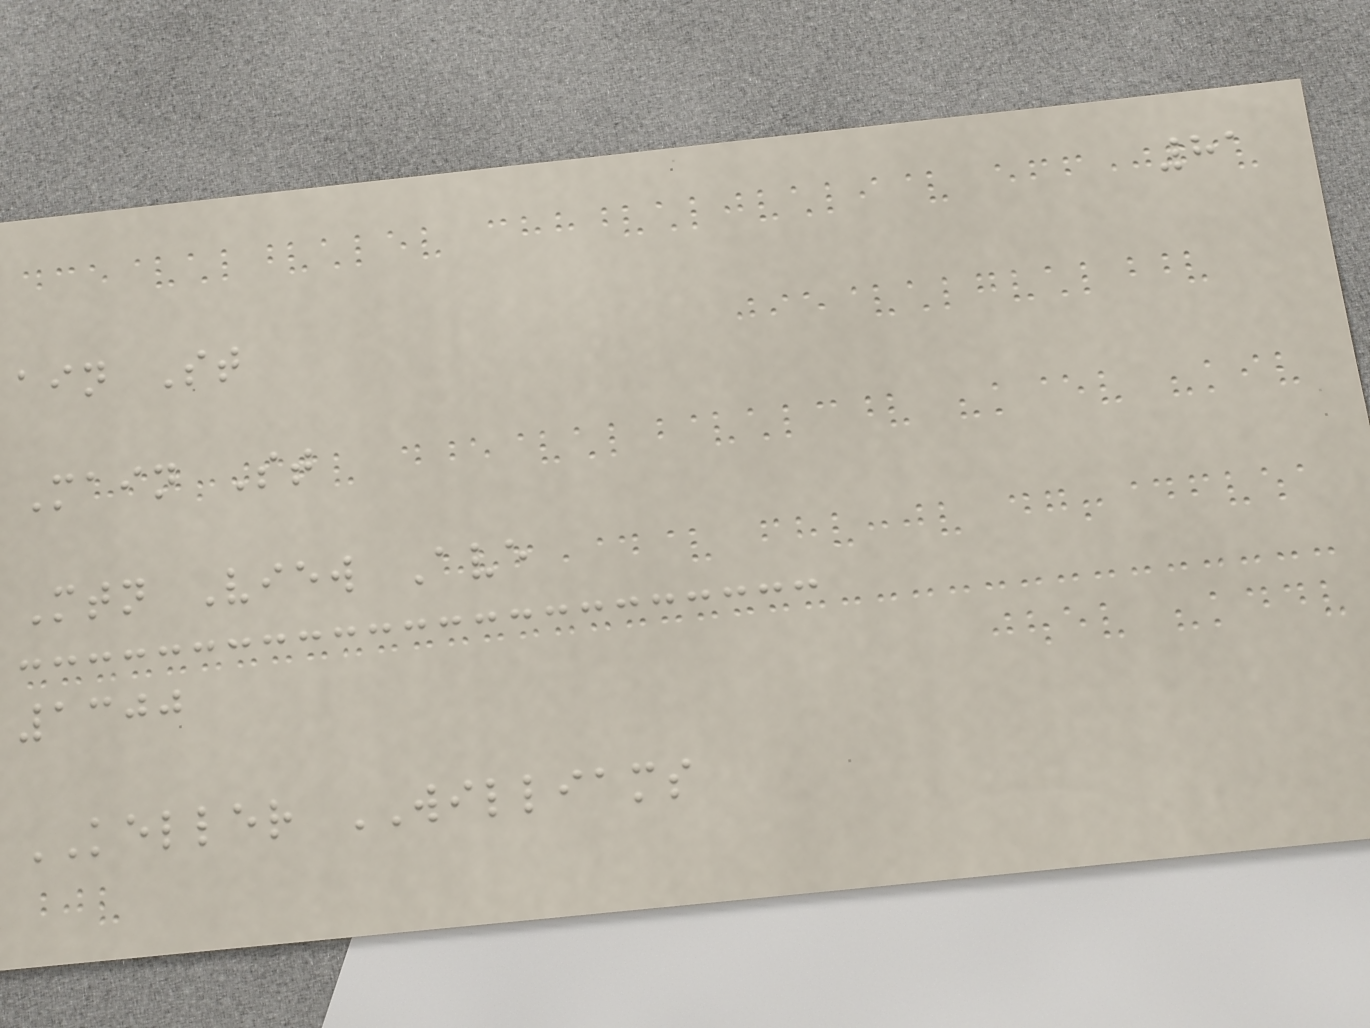81
ain St
Main St
Mtn View Ave
1300
KELLER WILLIAMS
